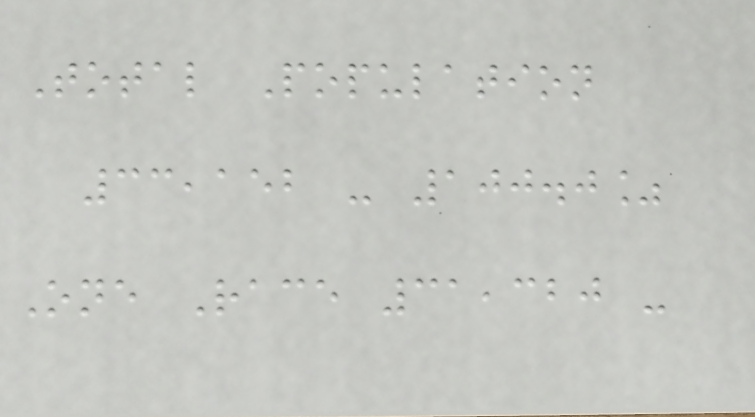Total Population
33,152 - 100.0%
One Race 31,320 -
